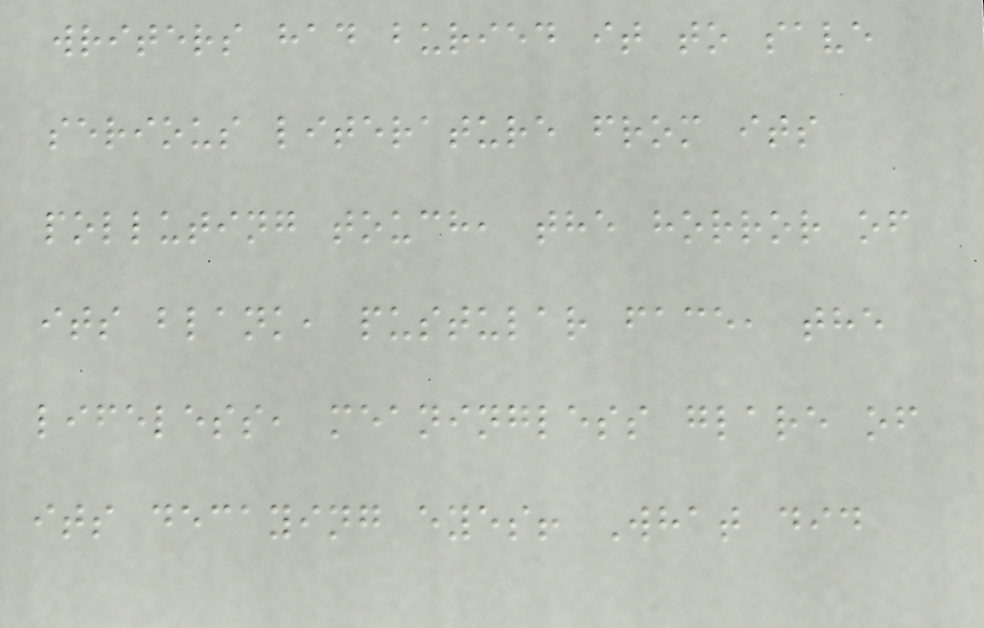writers had buried it to save
serious literature from its
polluting touch, the horror of
its blank, pustular face, the
lifeless, meaningless glare of
its decaying eyes! What did
